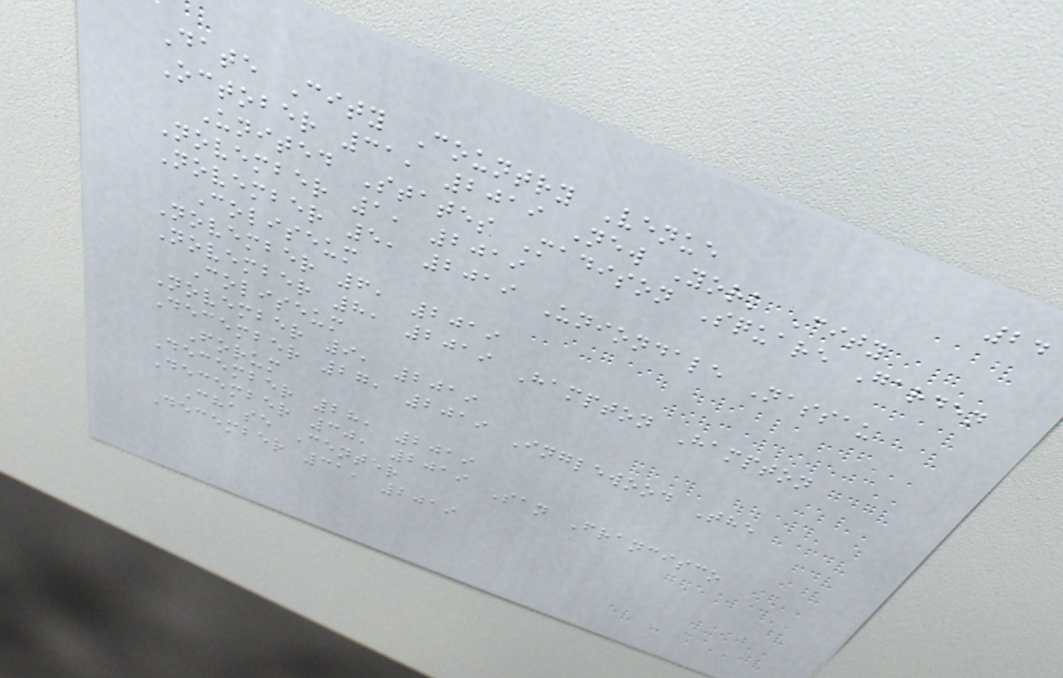24
Date City Country Venue
October 31, 2019 New York City
United States Madison Square Garden
November 1, 2019
November 5, 2019 Uniondale Nassau
Coliseum
November 6, 2019
November 8, 2019 Hampton Hampton
Coliseum
November 9, 2019
December 27, 2019 Inglewood The
Forum
December 28, 2019
December 30, 2019 San Francisco
Chase Center
December 31, 2019
